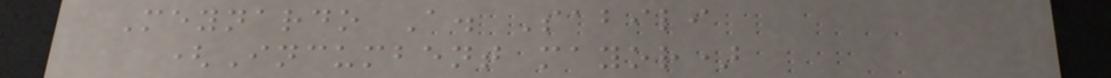Meynardo A. Sabili
(Incumbent mayor)
